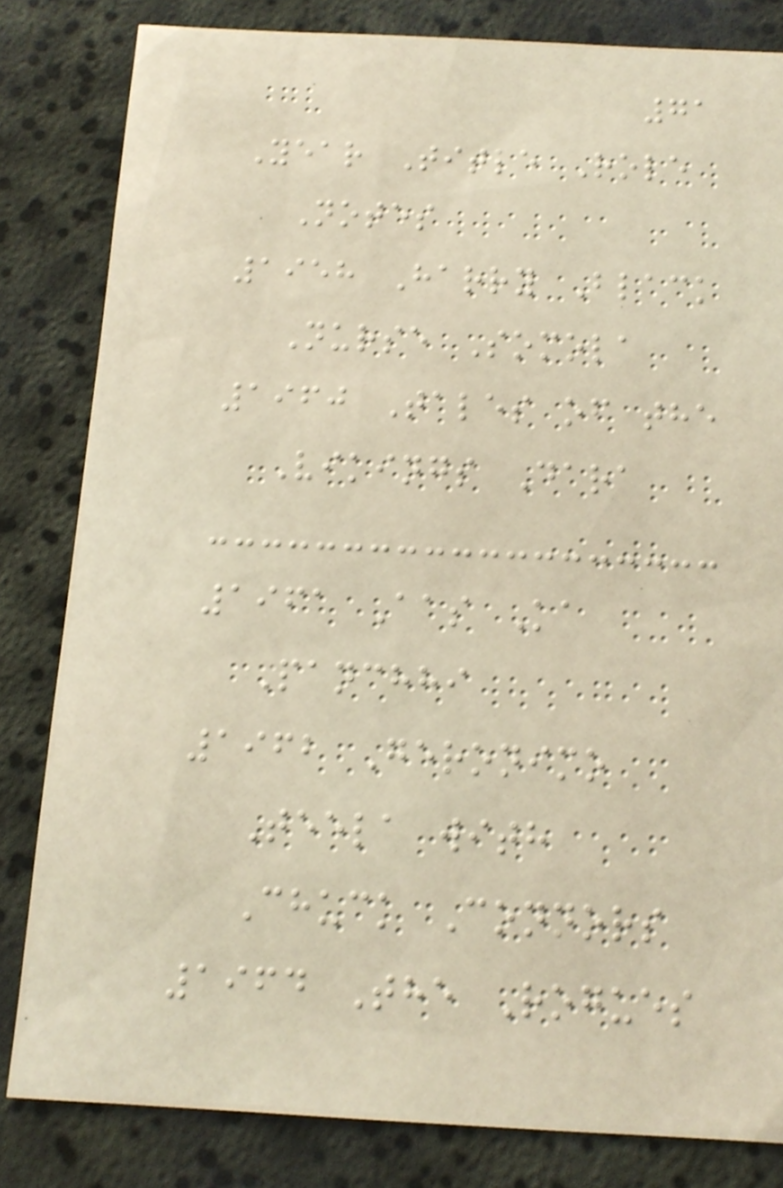71
Year Title Role
Notes
1958 Harry Black
Nurse Somola
1960 Tales of the
Vikings Dara
1961 Aas Ka
Panchhi
1962 Geronimo
Teela with
Chuck Connors
1964 The Rogues
